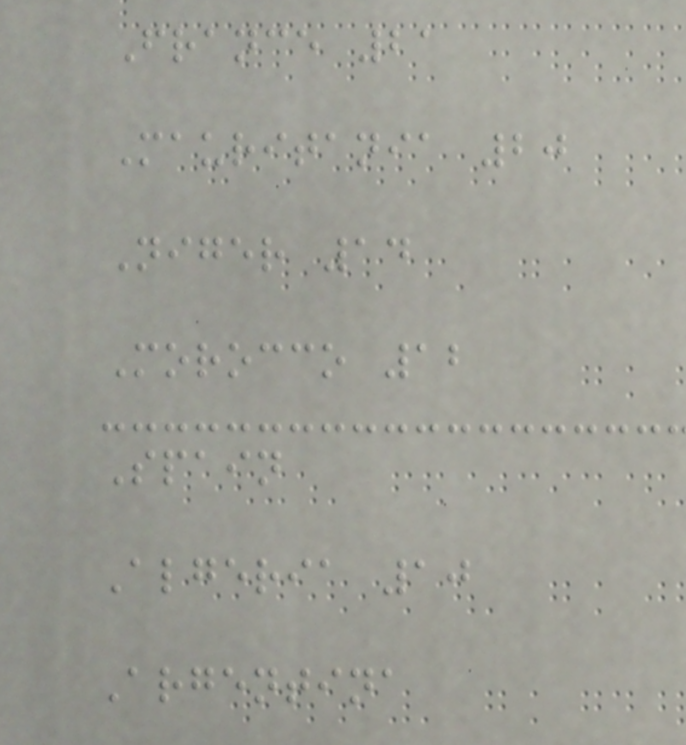France 21
Mauritania 20
Niger 14
Morocco 12
Spain
Algeria 10
Argentina
